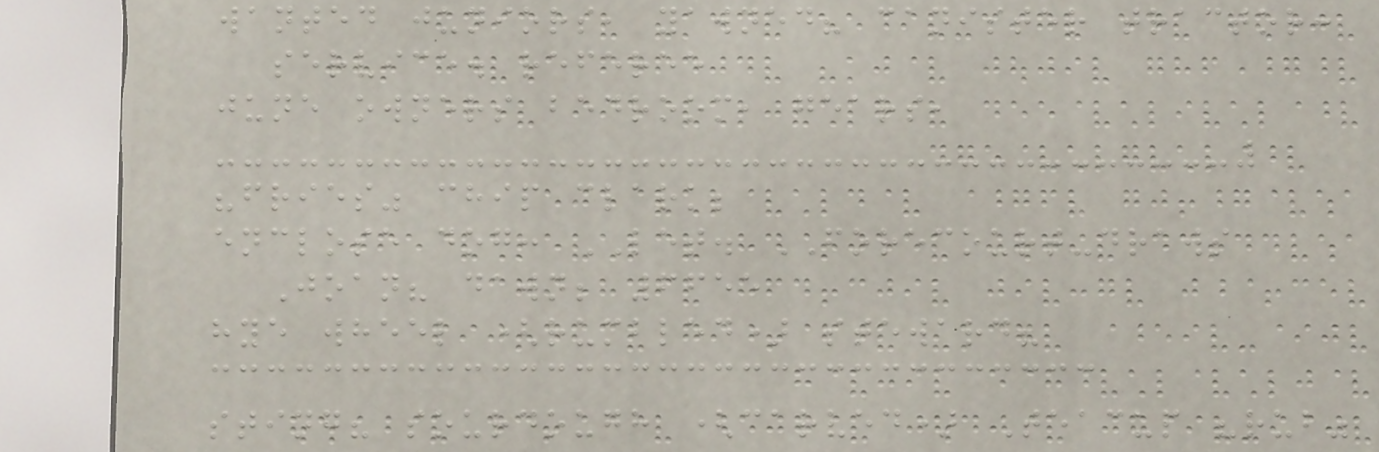wanted juniors, yawned? canister tractor:
service. referee
june owners bedroom, gears,
"fries" chip clark;
enclose dog: LET. FORECOURT-draws
Joan? dawn; 6655
hye wheel (rumbled) steward?
sting? sourdough (carved) Teacup "rub"
